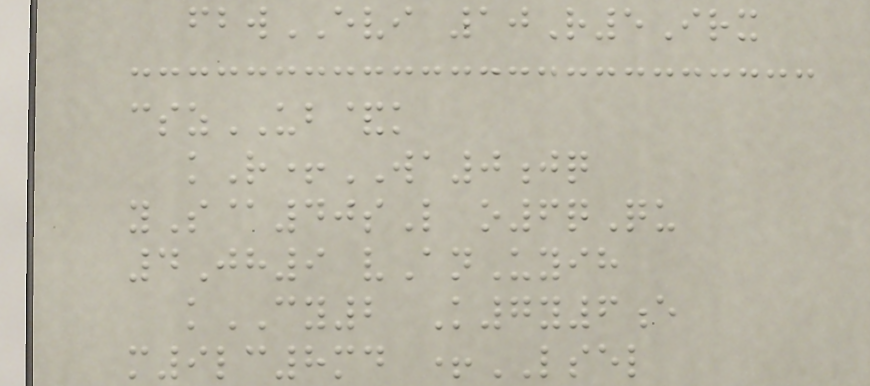fbwEVI 10R5Irx
cszUB&k
kR+WA0jq
yS@40sL o6qQu
4Jh9 vAnUyih
kCY2 K7y6e
m9lc8md +LSEL
